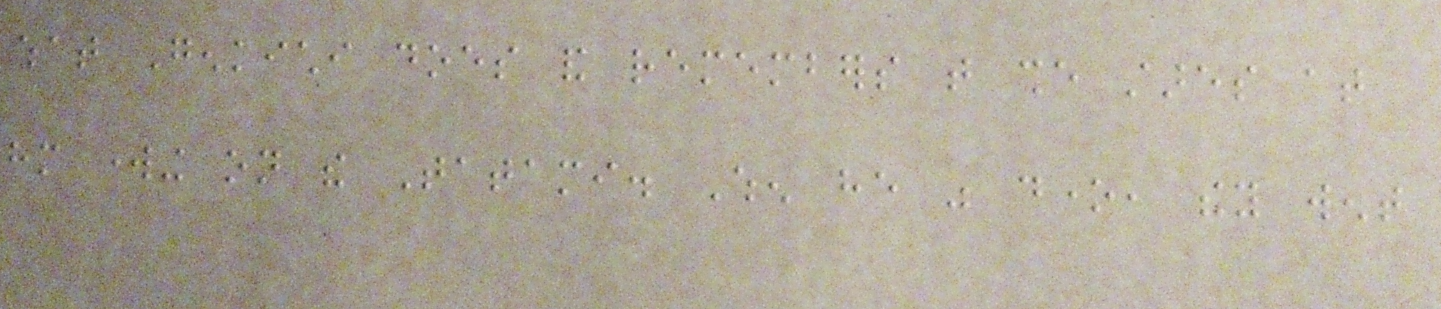what Genkichi does and remembers that she stares at
him working on the Tatami. When he was done, they went
